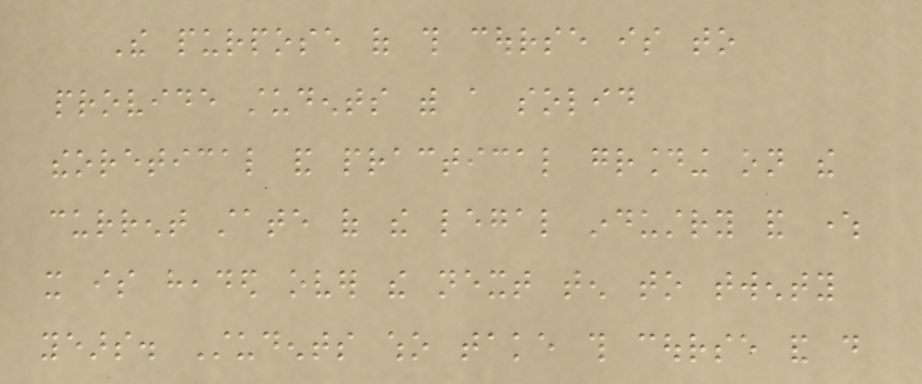The purpose of this course is to
provide students with a solid
theoretical and practical grounding on the
current state of the legal industry and where
it is headed over the next ten to twenty
years. Students who take this course and do
